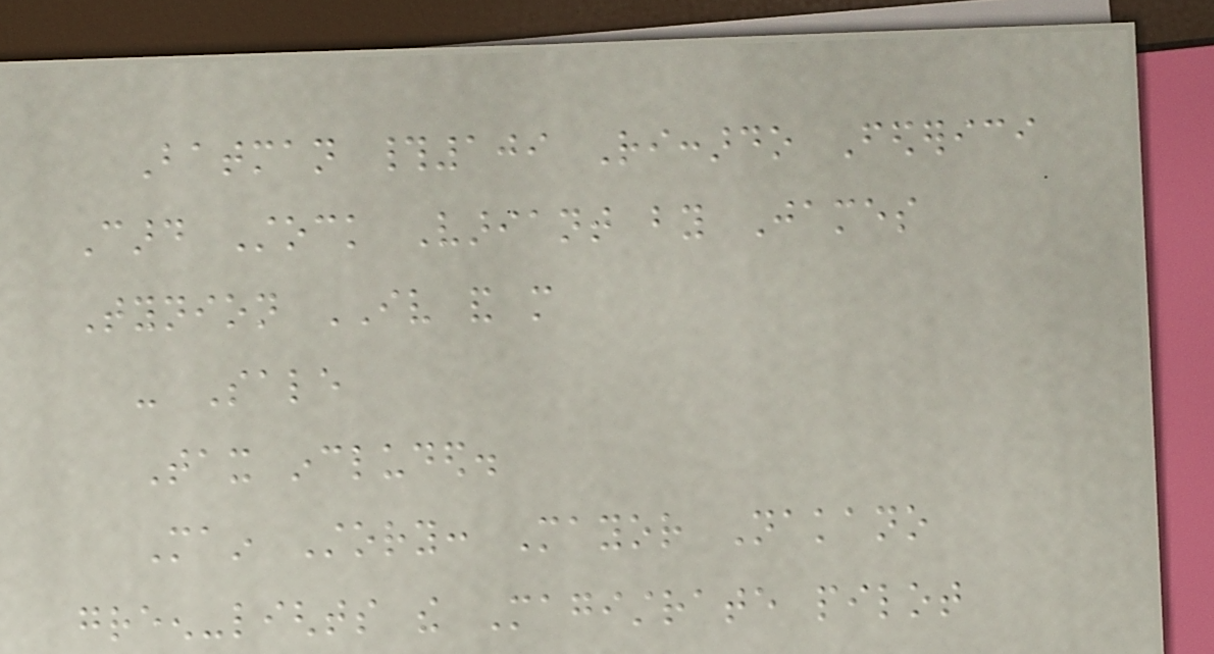Batman #109 Riccardo Federici
Card Stock Variant by James
Tynion IV and more
- Sale
Tax included.
Main Story: Mayor Nakano
green-lights the Magistrate pilot
